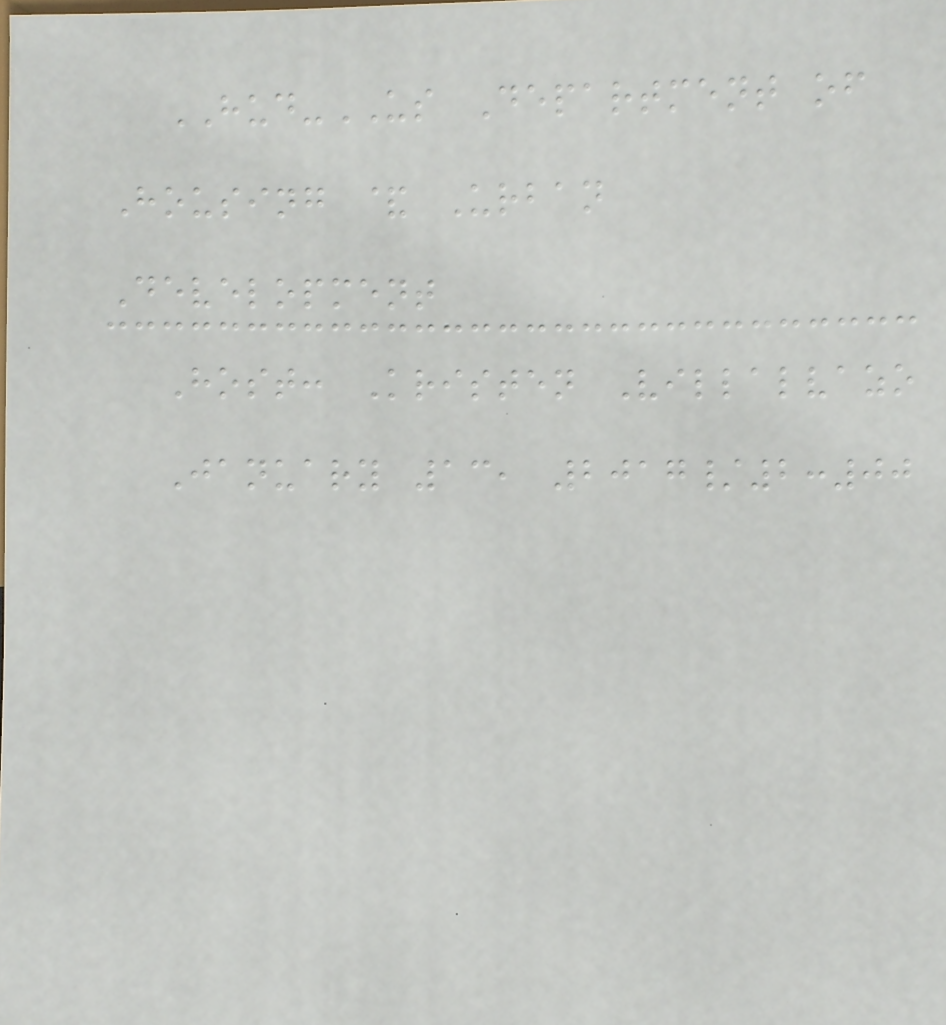HUD-US Department of
Housing & Urban
Development
Host: Kristen Villalvazo
January 13, 2017/2:00
